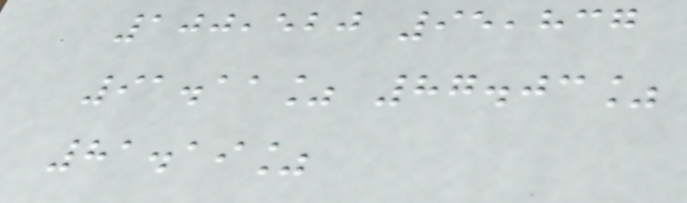100,520 95,837
91.11% 87.03%
81.19%
